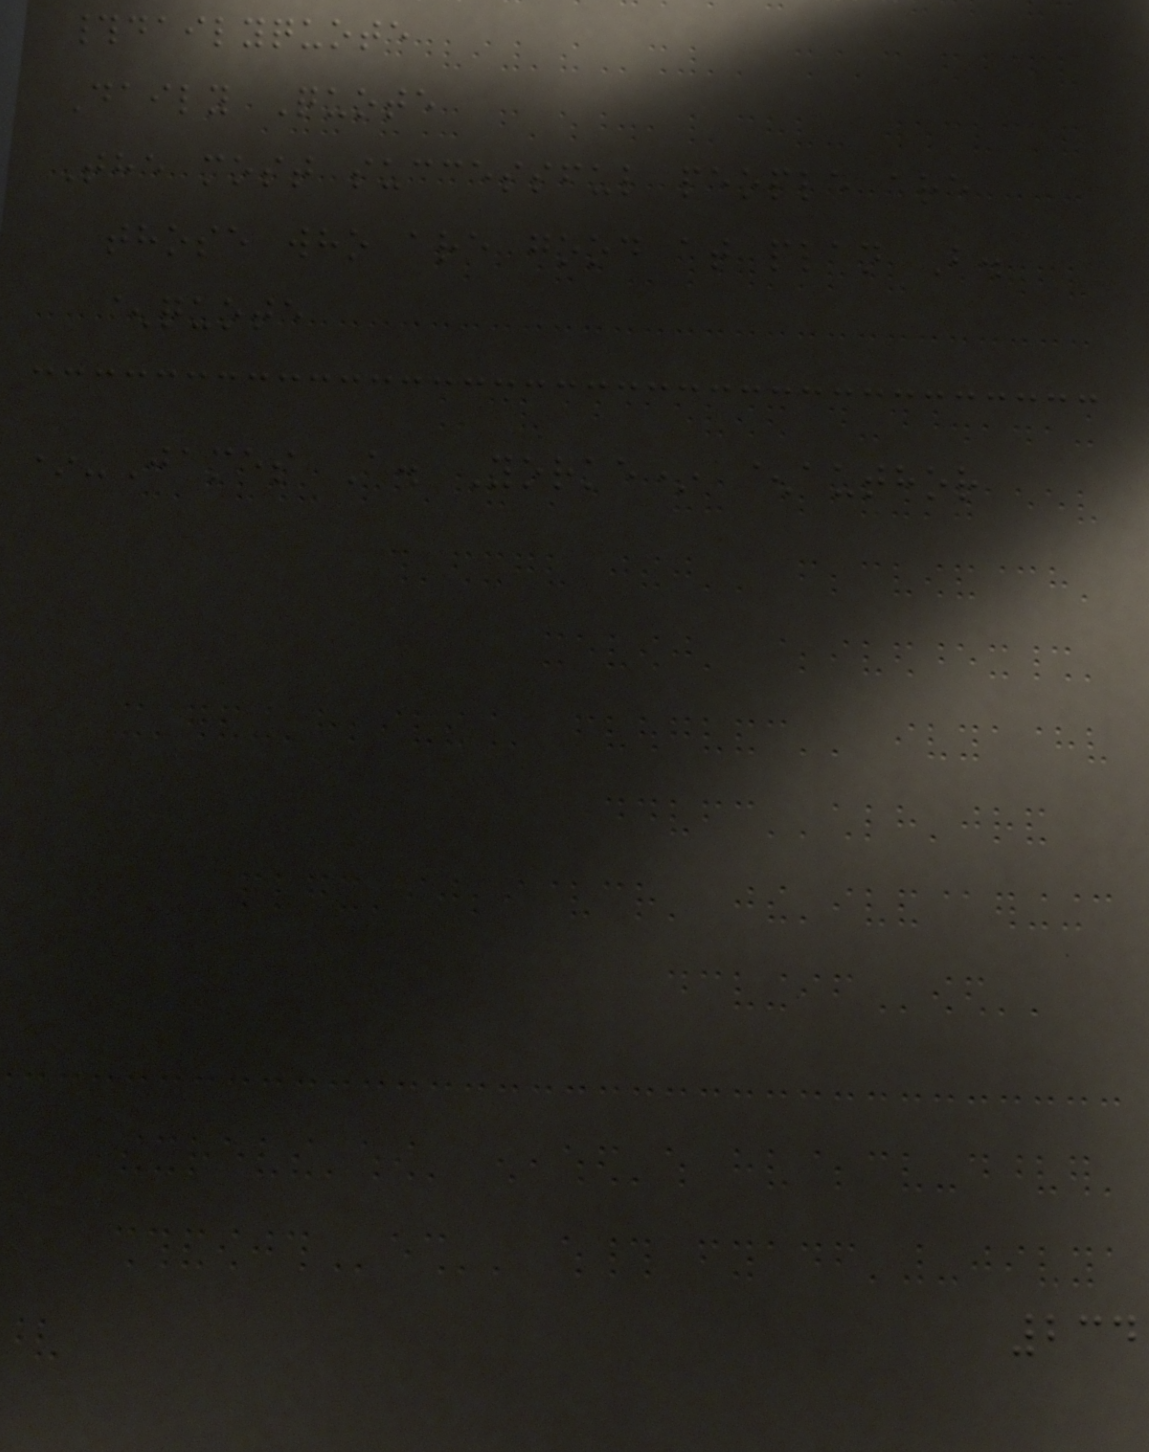#dailyquote
Daily Quote
The most successful people are
those who are good at plan B.
^quote
*-James A. Yorke* ^author
234
